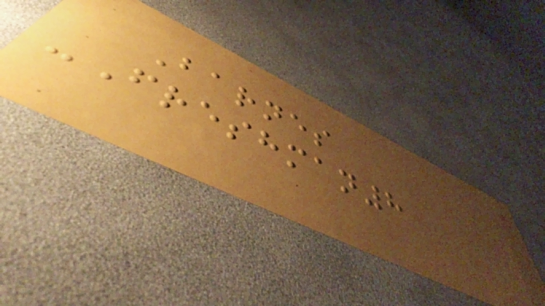Barnes
-Freshman8
